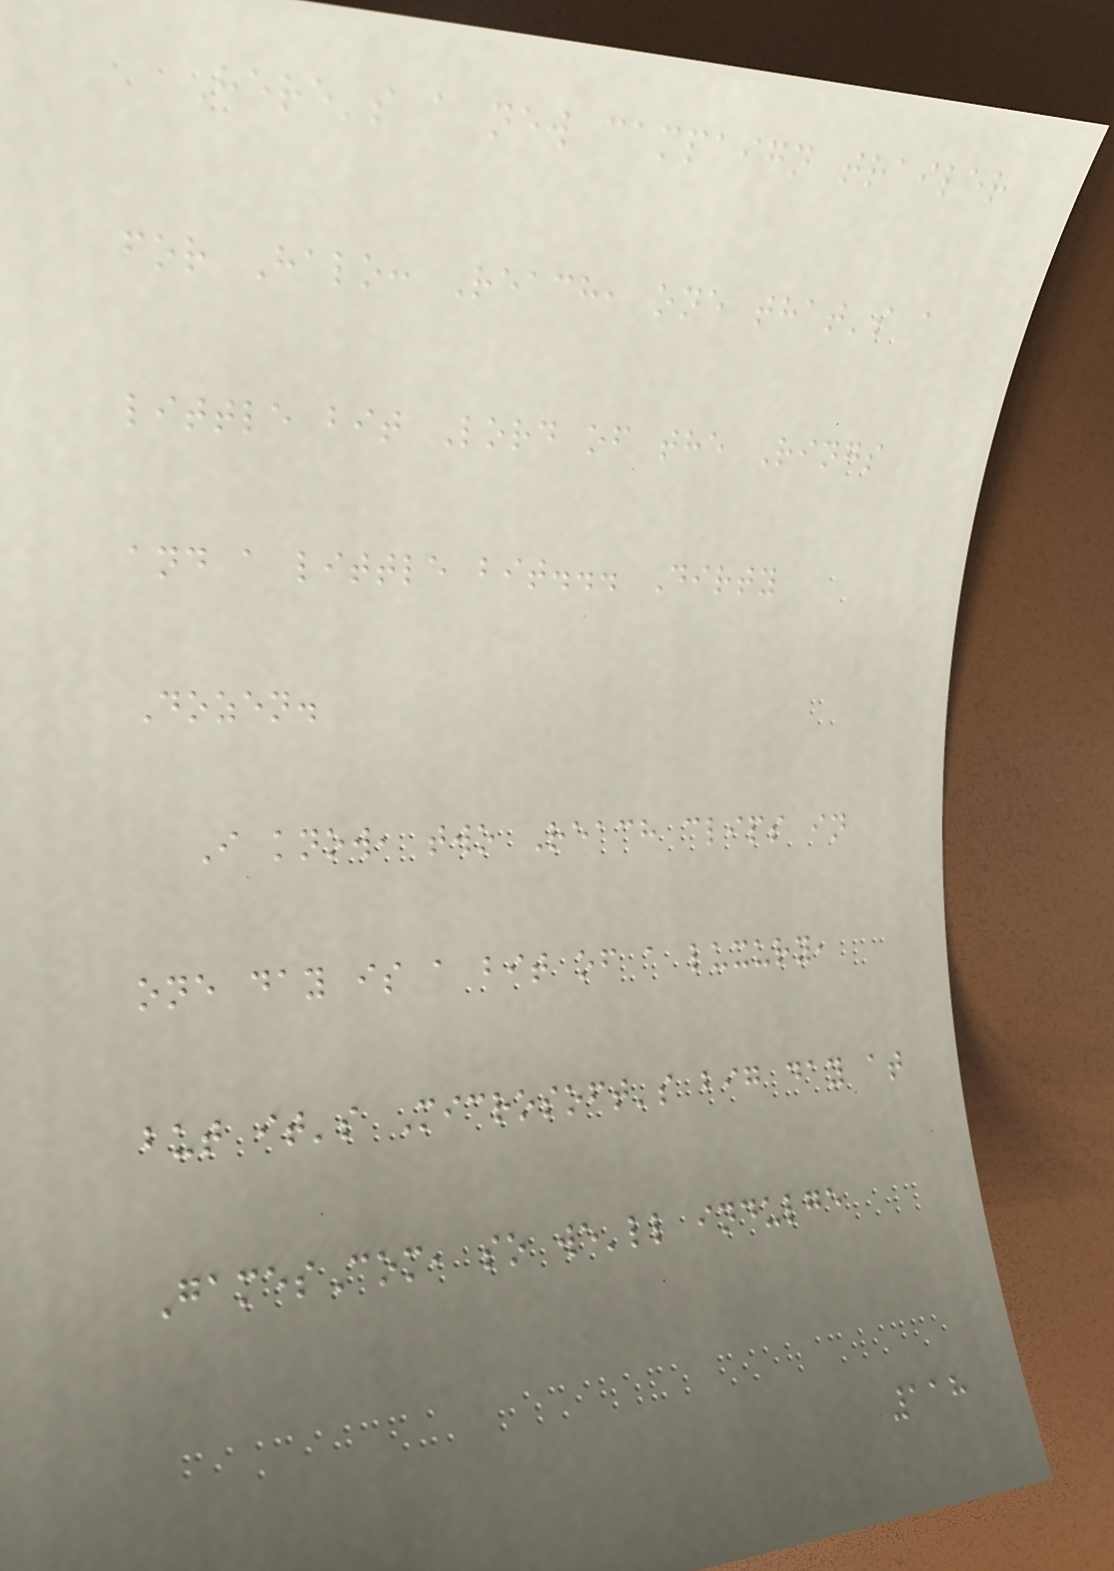Here's a new campaign trailer
for Halo: Reach, one that's a
little bit Lord of the Rings
and a little bit... Dirty
Dozen.
I know, two Reach clips in
one day is a bit of a luxury,
but it's Microsoft's big day at
GamesCom, so we'll indulge
118
